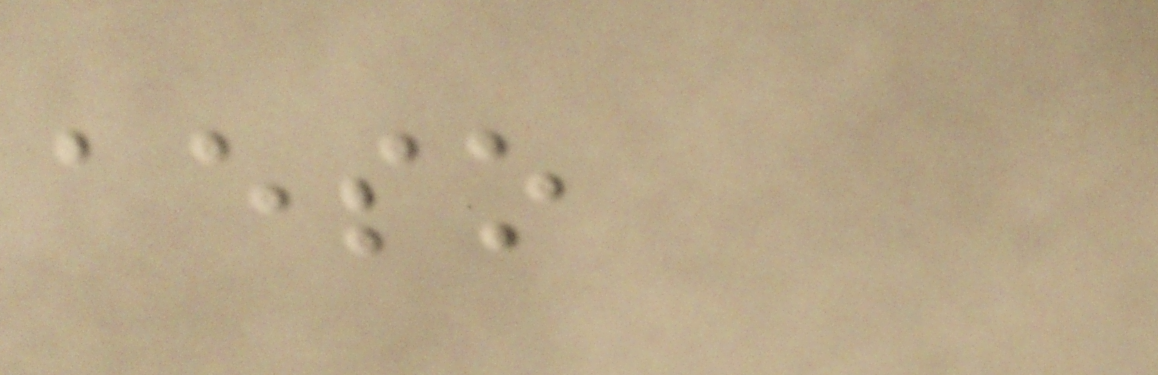aeso
